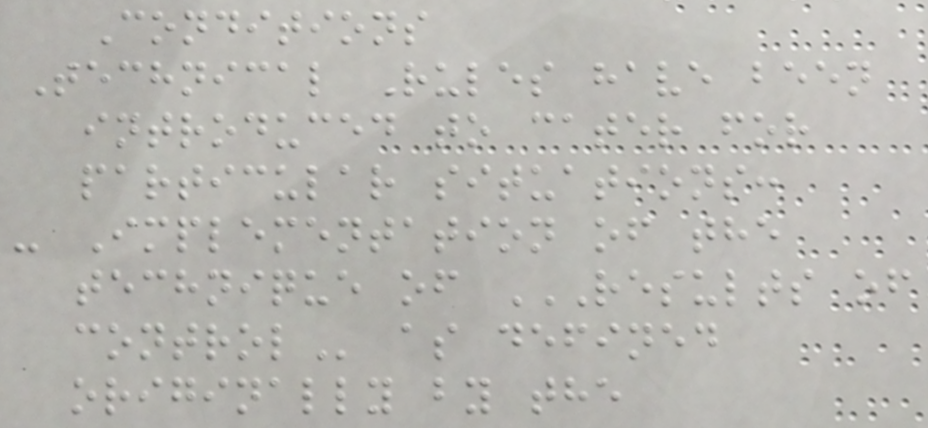Conditions
Technical Rules have been
introduced to cater for
particular situations:
- Implementation of the
technique of RESULTS OF
CONTROL as defined
originally by the
